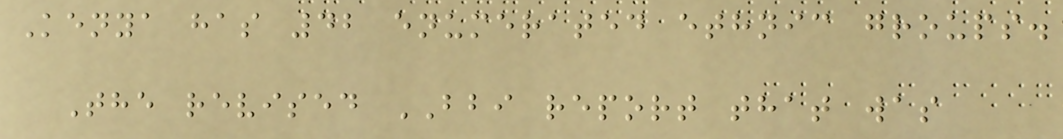Kenya has 42 enumerated ethnic groups.
The revised BBI report that was
